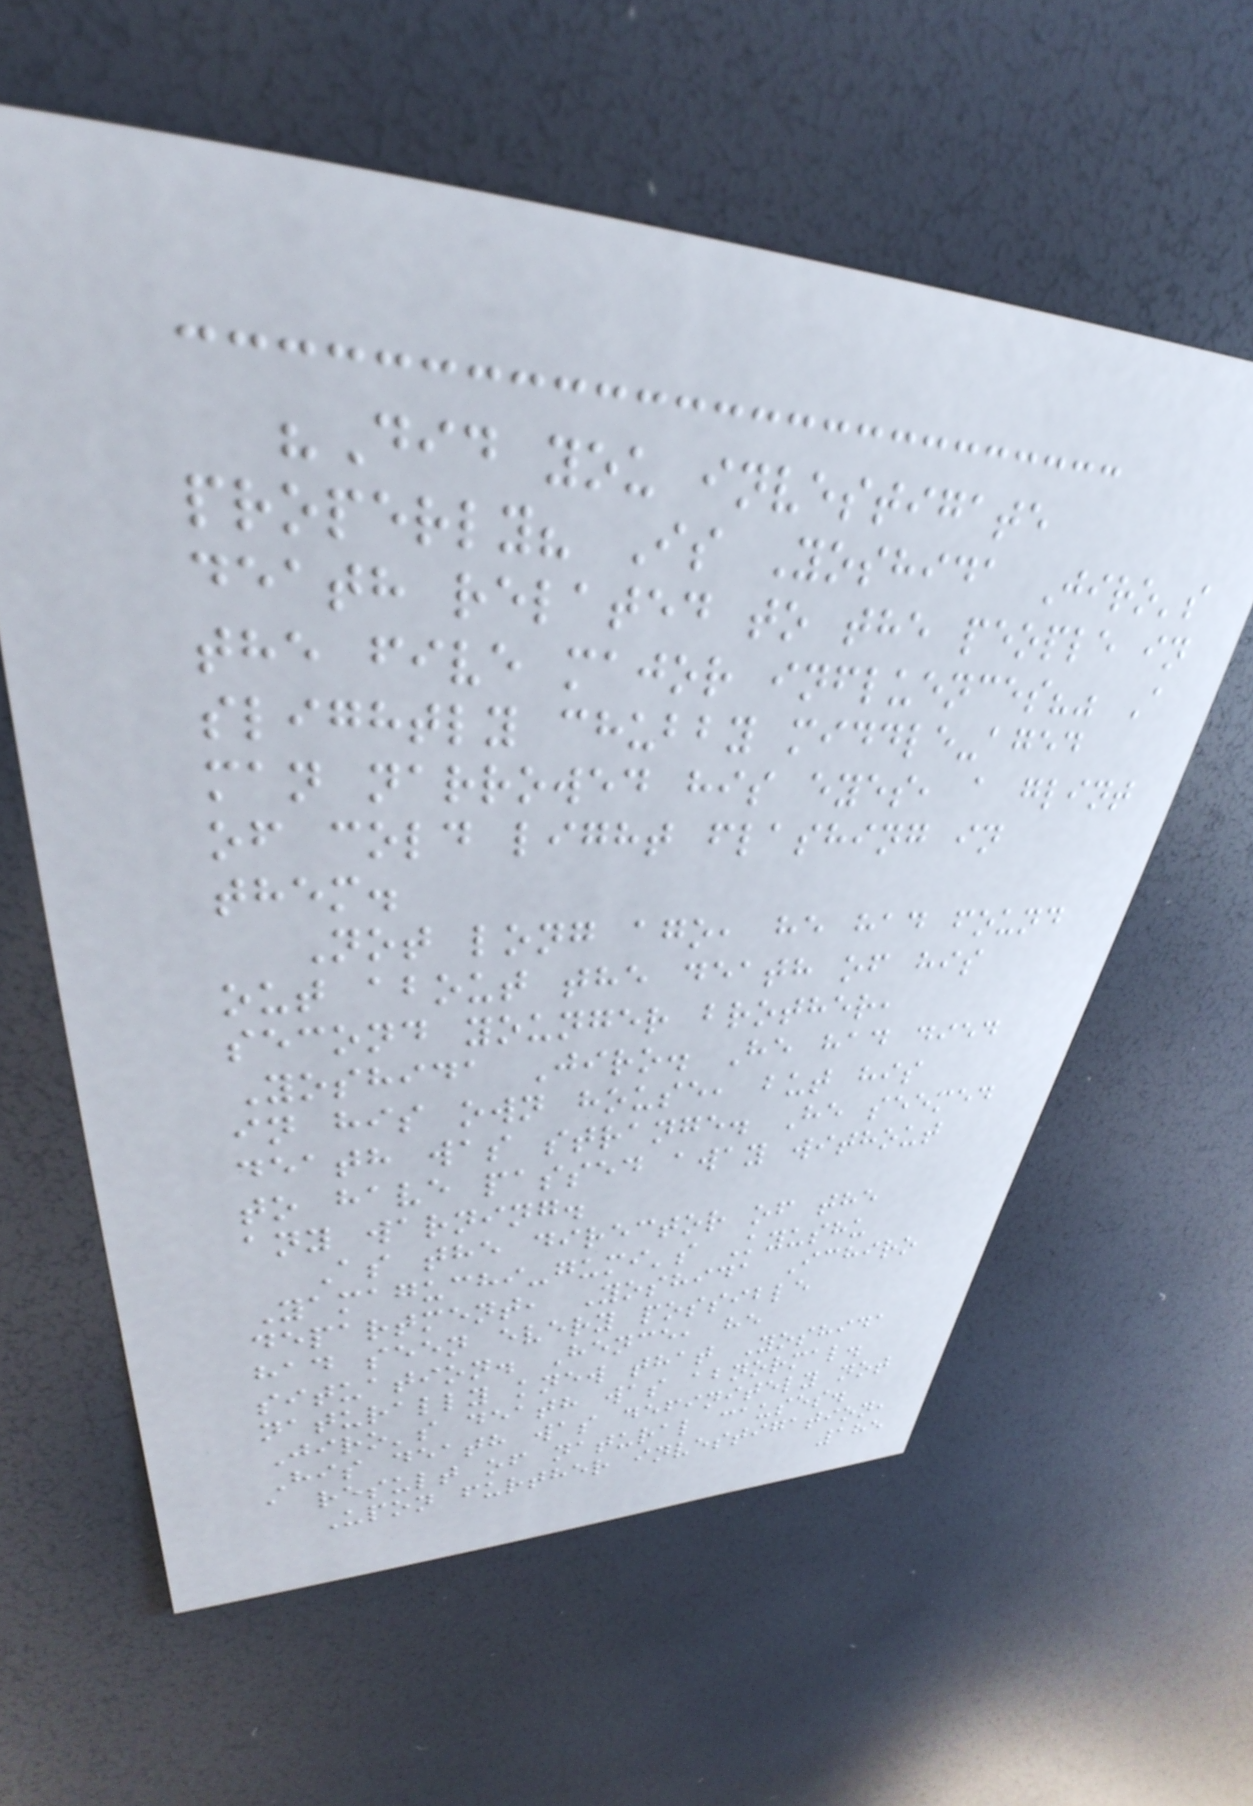"Did you investigate
properly? Is Yoshida Jiro's
death related to the people in
the five major influences?" A
slightly chubby middle-aged
man narrowed his eyes, a glint
of cold light flashing in
them.
Not long ago, he had found
out about the death of his
second younger brother,
Yoshida Jiro. He had died
in his own house, but his
death was strange. He seemed
to have passed away without
any warning.
As the director of the
Yamaguchi-gumi's Kyushu
department, Yoshida Ichiro
had seen every possible
situation. Hence, he
naturally knew that Yoshida
Jiro's death was abnormal.
His death was definitely not
a result of natural causes.
Upon further investigation,
185
